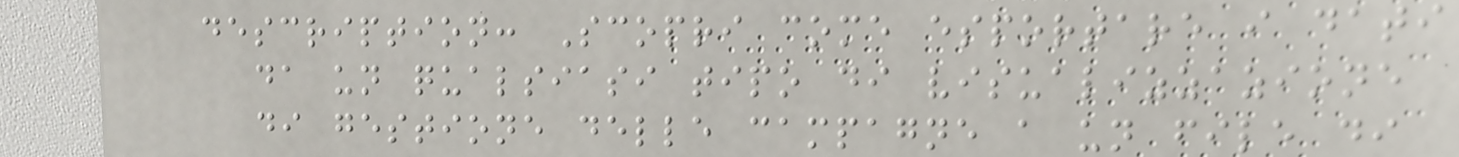description: Scopri come esportare i dati
da un qualsiasi tipo di visualizzazione
di gestione delle campagne a un file di
